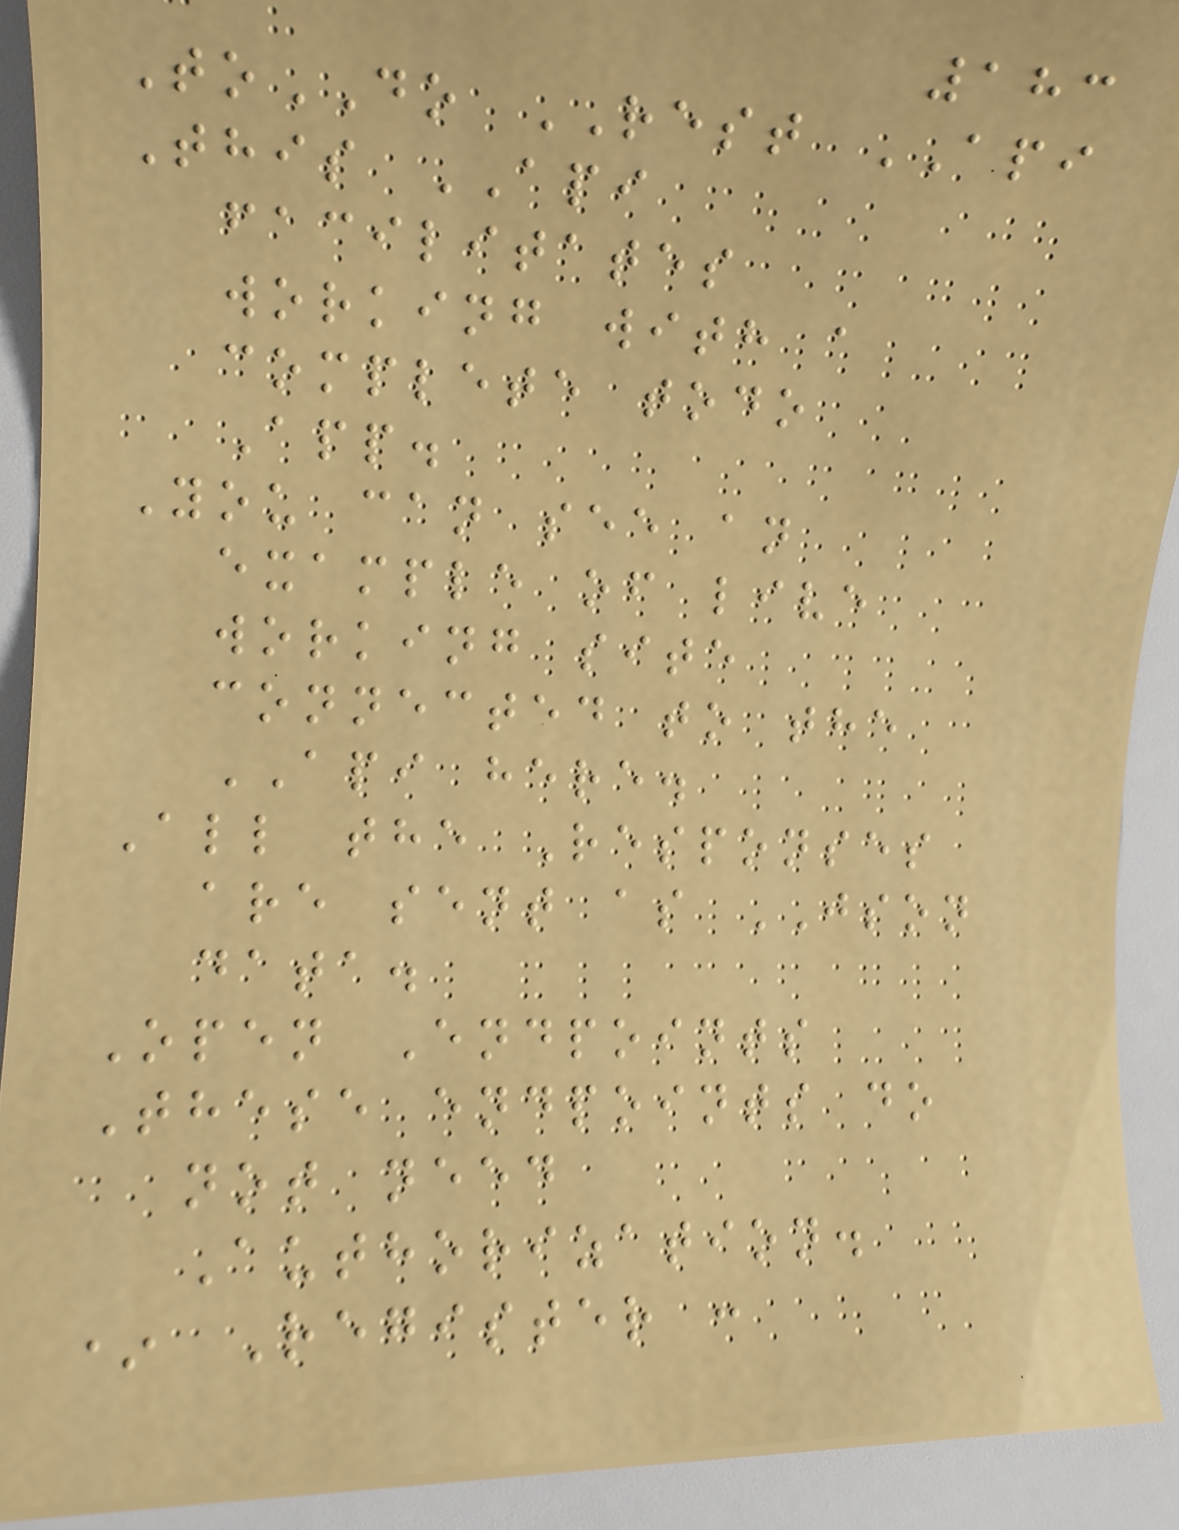183
ToDO REST API
This API
facilitates
working with a
complete todo
App.
You can see an
example of live
working site
connected to the
API here.
All the Responses
are sent as JSON
data.
Open Endpoints
These endpoints do
not need
Authorization.
* Register :
